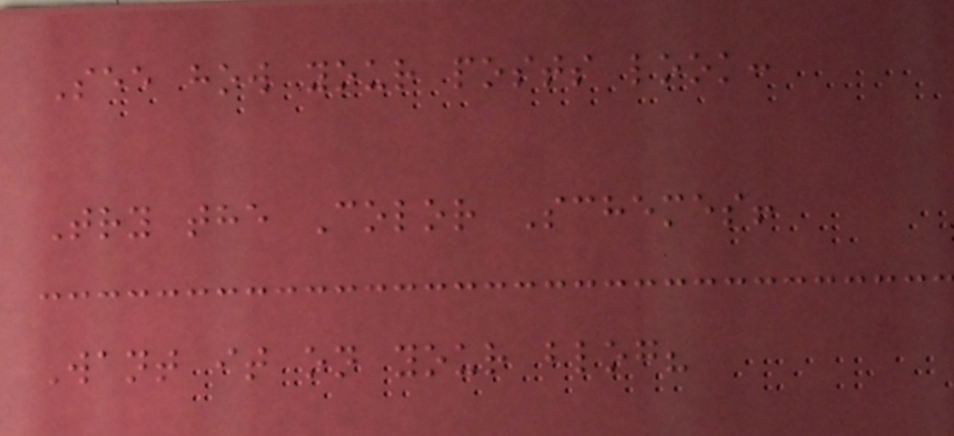See how your posts look:
Try the Color Schemes!
Want it on your blog?
